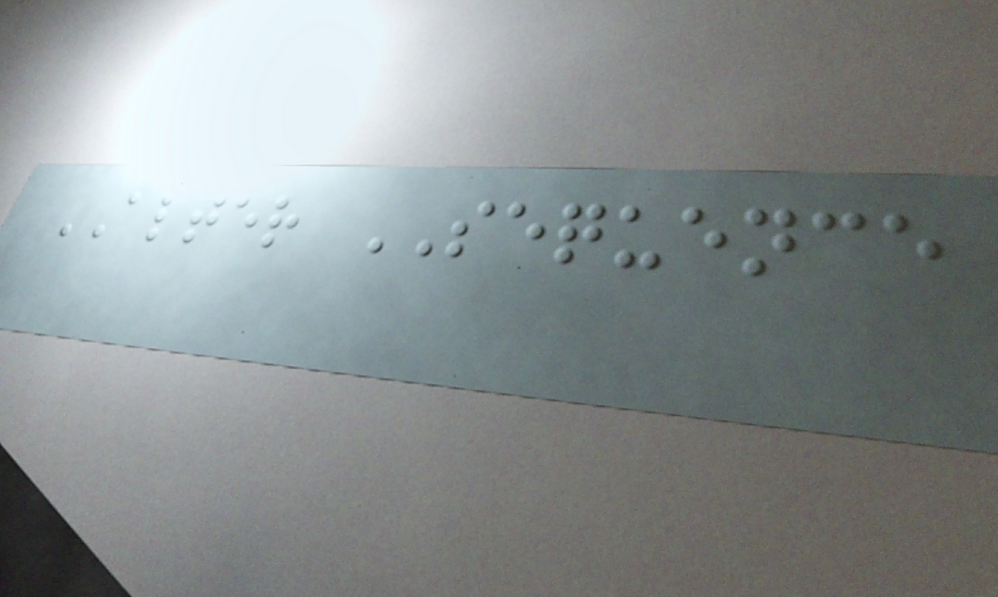ALTER SEQUENCE
